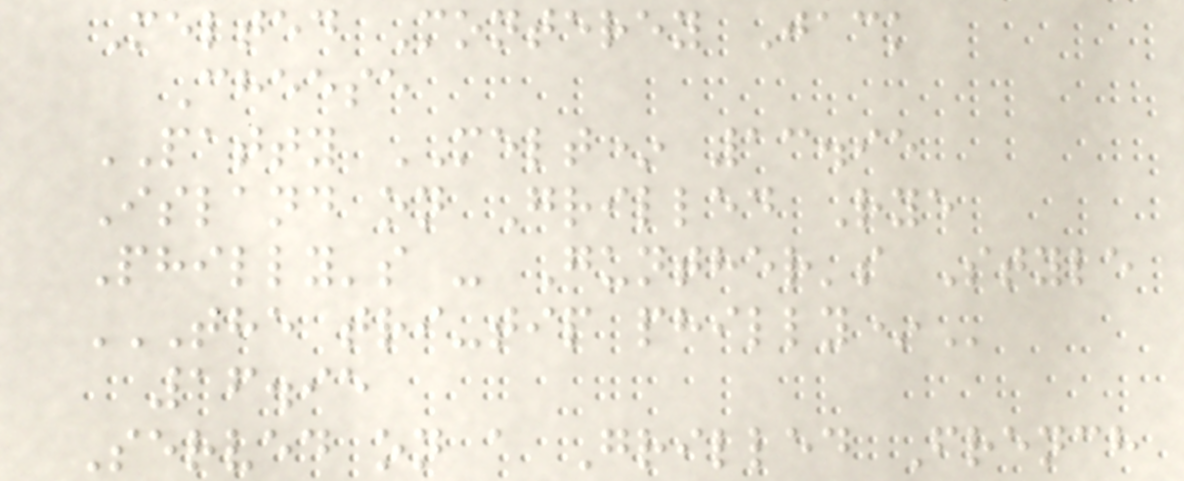Melted Monterey Jack
Cheese
PATTY MELT* 13.95
Island on Grilled Rye
Philly's - Gunther's Style
THE TRI-TIP PHILLY*
16.95
Served on a Grilled French
